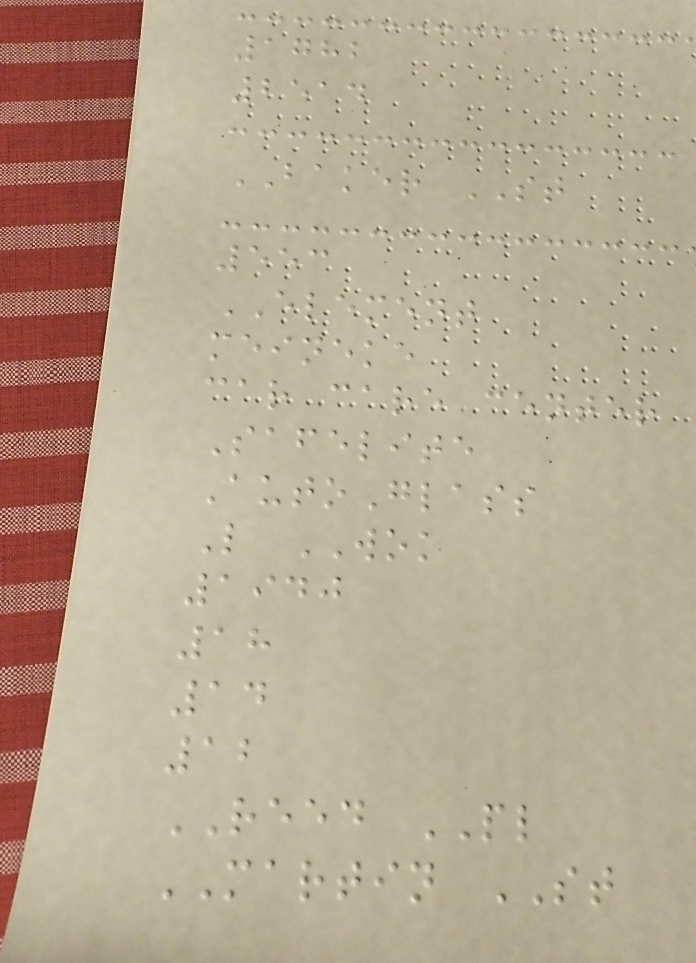1782
2514
BAKER ST
553
ELEMENT
meineke
car care center
Safelite
AutoGlass
L WOK
1940
18
14
12
REED PL
MARTIN ST
